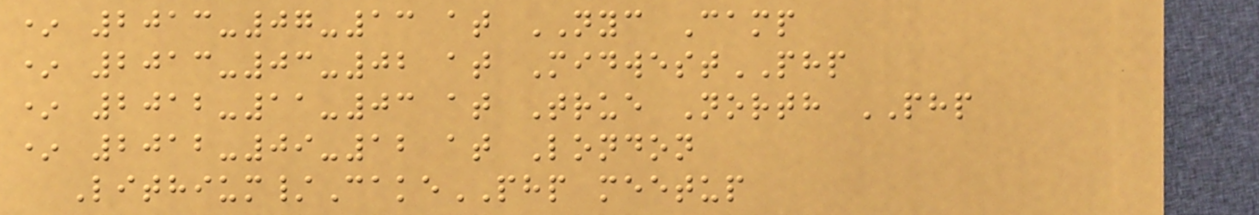* 2013-07-13 at NYC Camp
* 2013-03-02 at MidwestPHP
* 2012-11-03 at True North PHP
* 2012-09-12 at London
Lithium/CakePHP meetup
